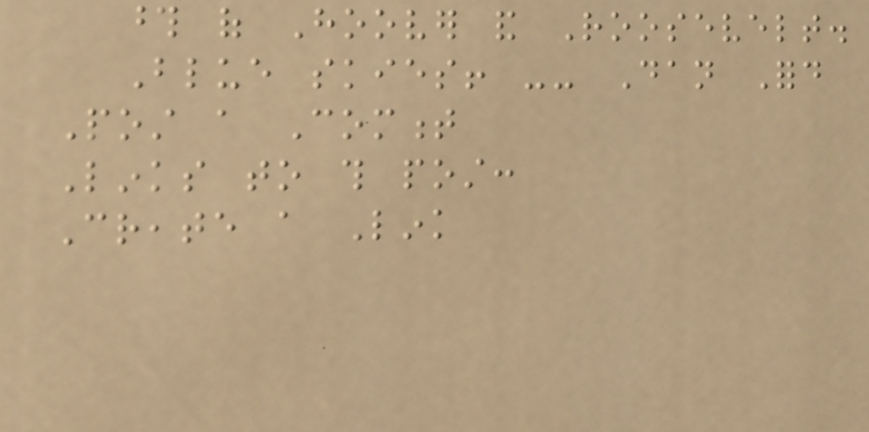those of Hoover and Roosevelt.
Blue skies! -- Dan Ford
Post a Comment
Links to this post:
Create a Link
